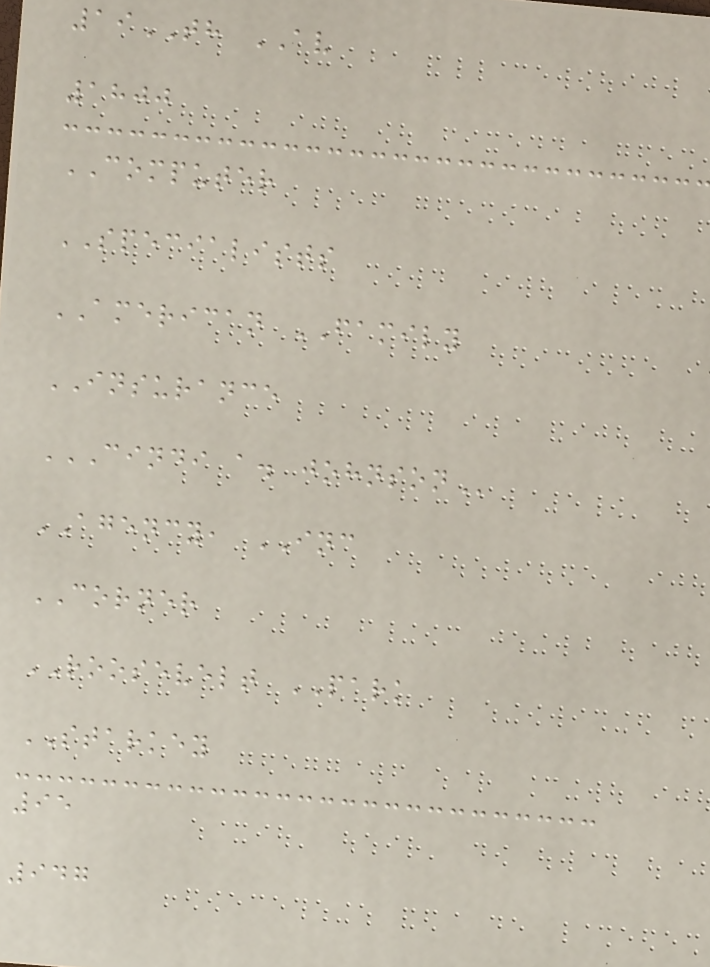19TH AV
1800
COMPUTER
SPECIALISTS
AMERICAN FAMILY
INSURANCE
CINDI A. JOHNSON
AGENCY, INC
CORNER
ROOSEVELT PARK
STARKEY
95
947
